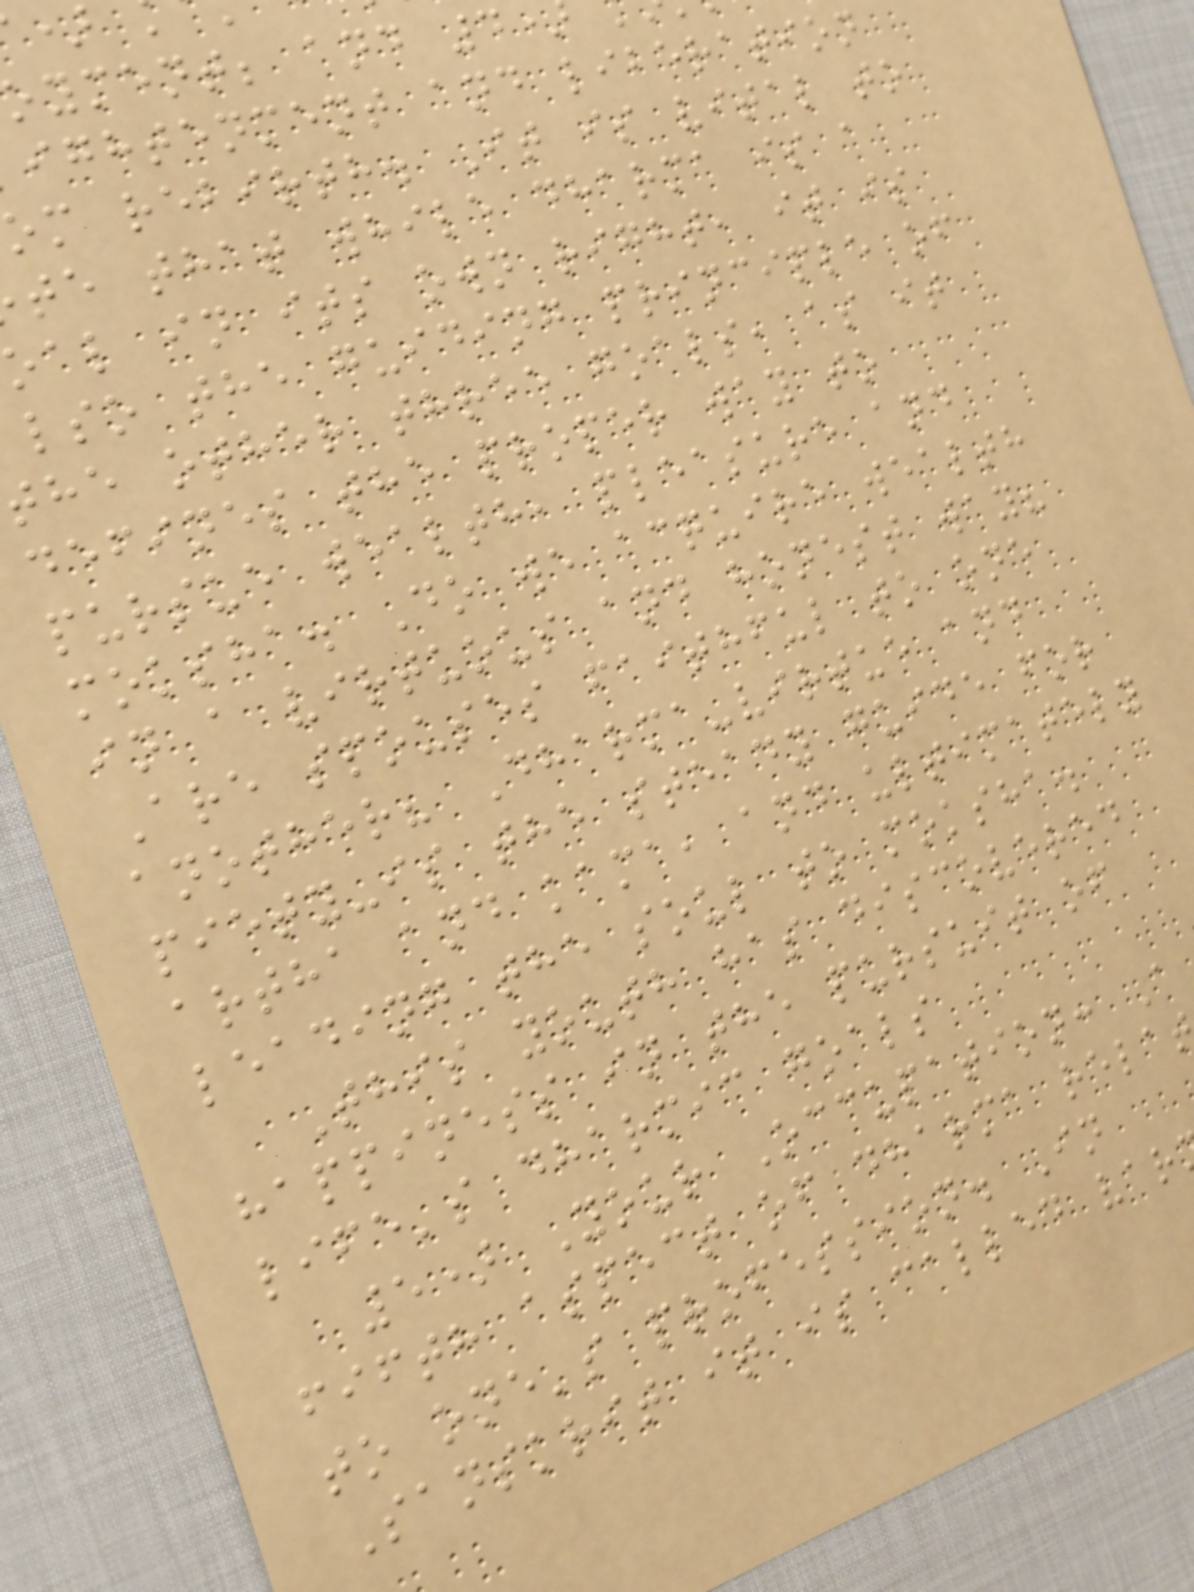oyment; and 4
ightenment and liberation
om rebirth. It is vital to
te that while dharma is a
oal in its own right, it is
lso the guiding principle of
the other three goals, as it
defines the proper way to
pursue wealth, pleasure and
moksha. Do we acquire wealth
in a virtuous and honest way?
Are spouses faithful to one
another? Dharma-virtue and
piety-is the steady guide for
artha and kama, and ultimately
leading the soul to moksha.
This youth has discovered
happiness in the pursuit of
life's dharmic goals
5) Your Occupation: A
fifth aspect of dharma rela
to one's profession. In
Sanskrit it is called var
